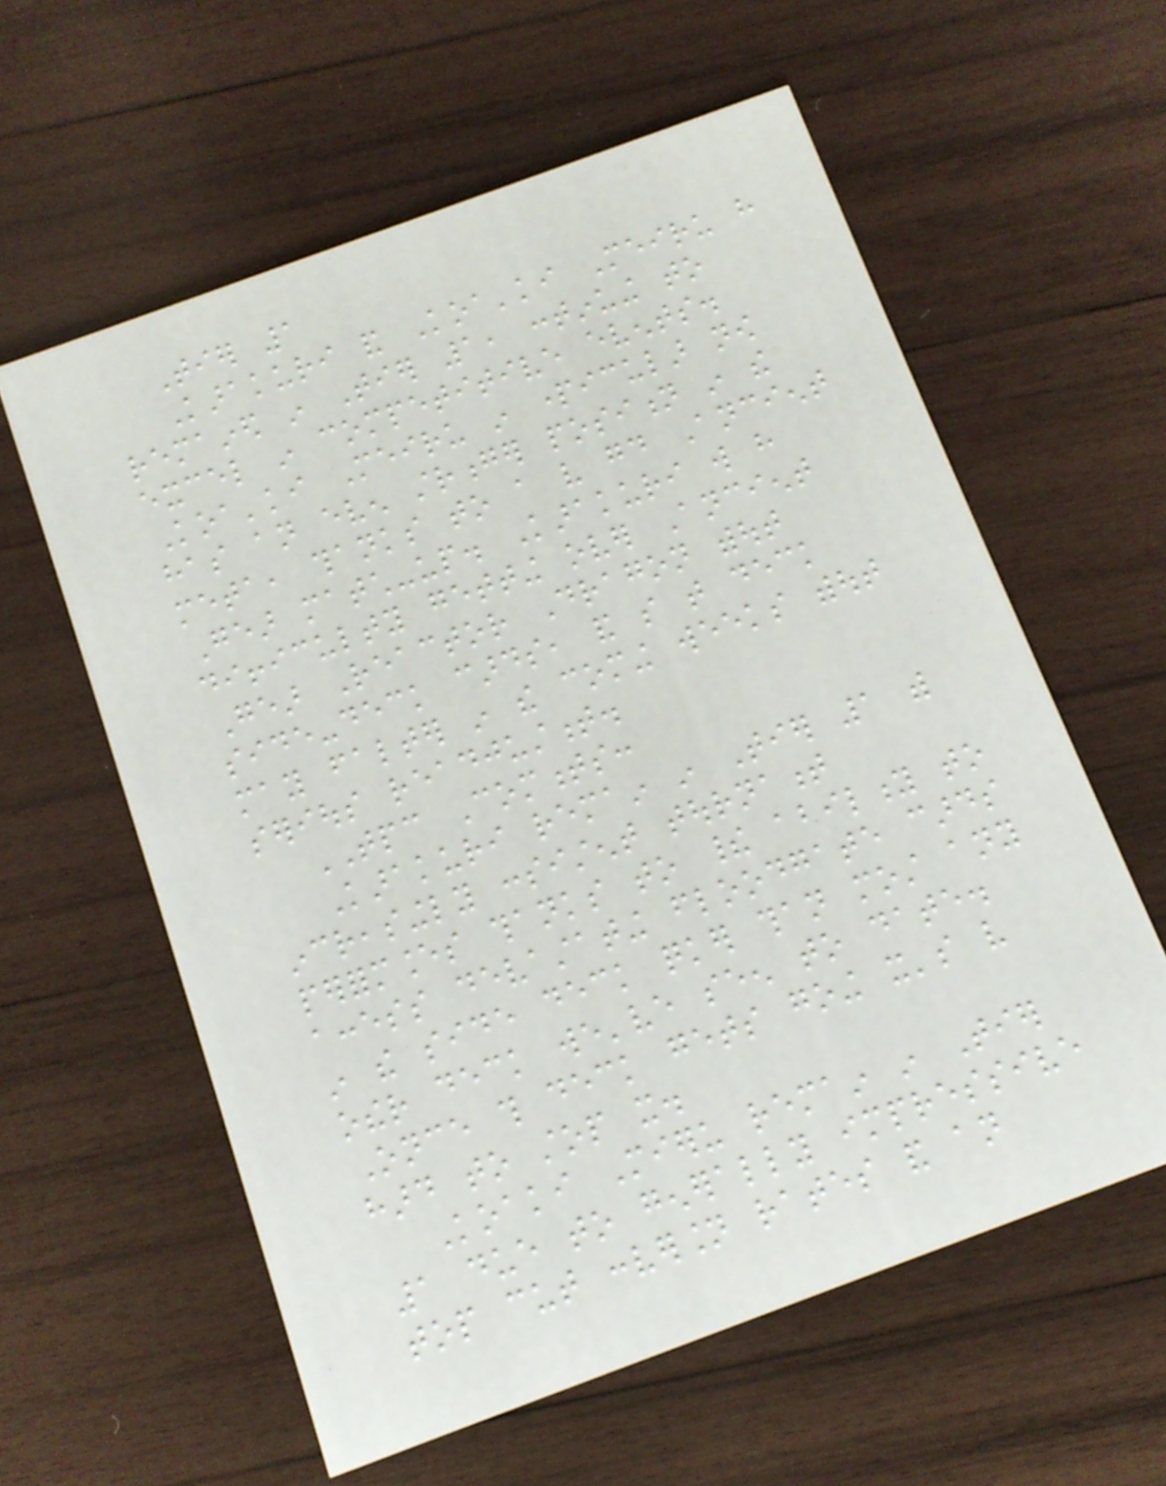Tier 1
Karakuri and Koa'ki Meiru have
remained in Tier 1, continuing to
excel in competitive events.
Koa'ki Meiru in particular now
has an even stronger position in the
meta, thanks to a very good Ancient
Gear match-up. Karakuri will have
difficulty getting over Ancient
Gear Reactor Dragon without
side-deck cards, and so that deck
may falter in the coming weeks without
serious readjustment.
TPC Comments:
Karakuri remain in Tier 1 with
increasingly consistent tournament
performances thanks to their ability to
access devastating floodgate cards
in the side deck quicker than most any
other deck we've seen to date.
Once this deck gets going it's very
hard to stop it.
Koaki Mieru remain in Tier
1 due to generally impressive
top cut conversion rates and an
